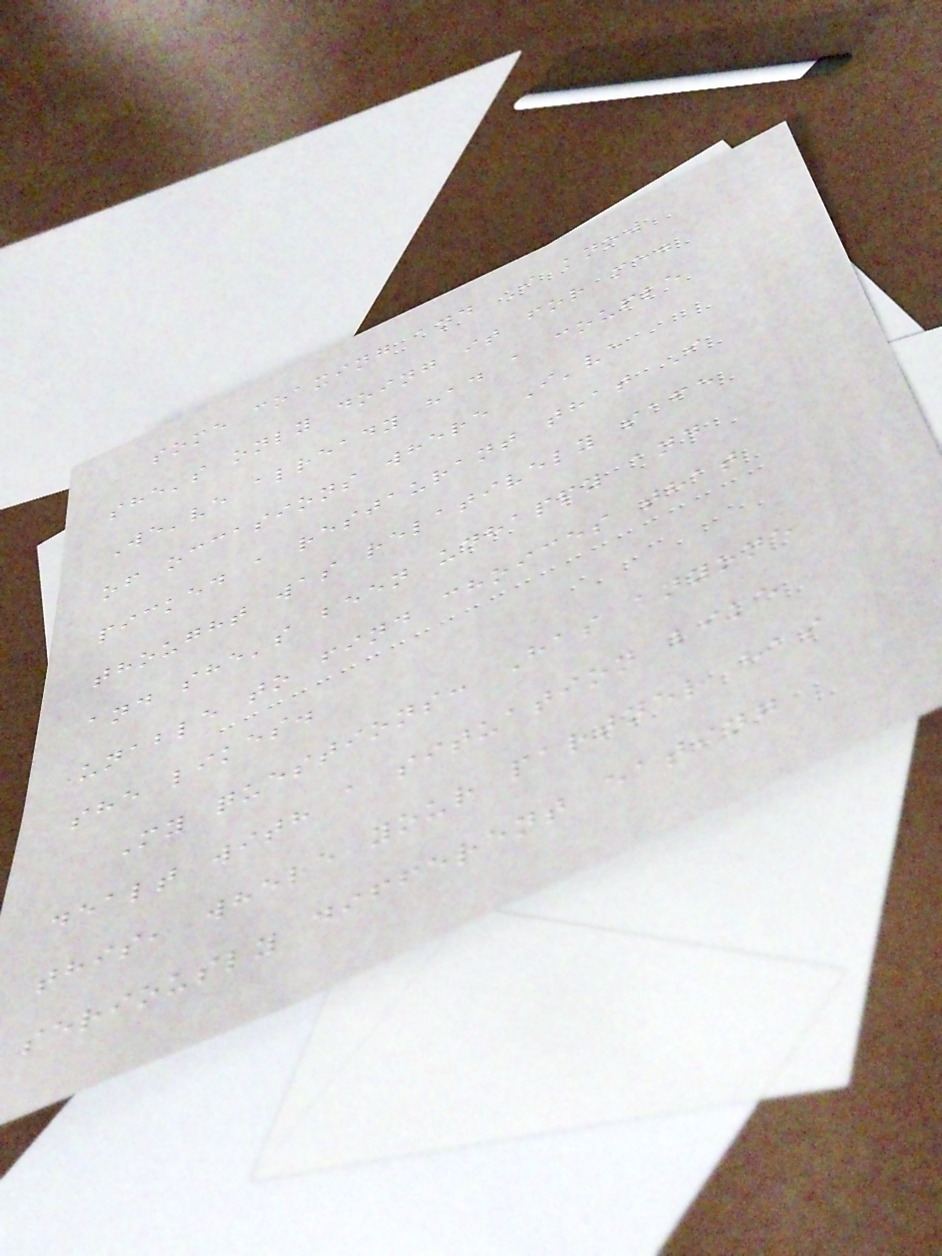some coaxing and I know
she's only doing it for me.
We've already had a couple
of occasions where I've
picked a restaurant that I
thought was relatively safe
and she's been unhappy and
unable to find choices that
she likes.
My questions: Has anyone
dealt with a situation like
this, where your partner has
seriously different eating
